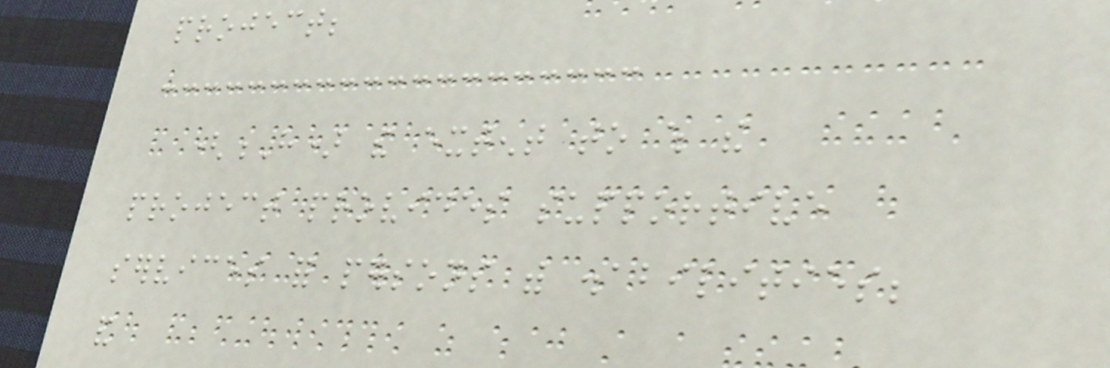project;
(H) the extent to which the
project provides supportive
services for persons with disabilities;
and
